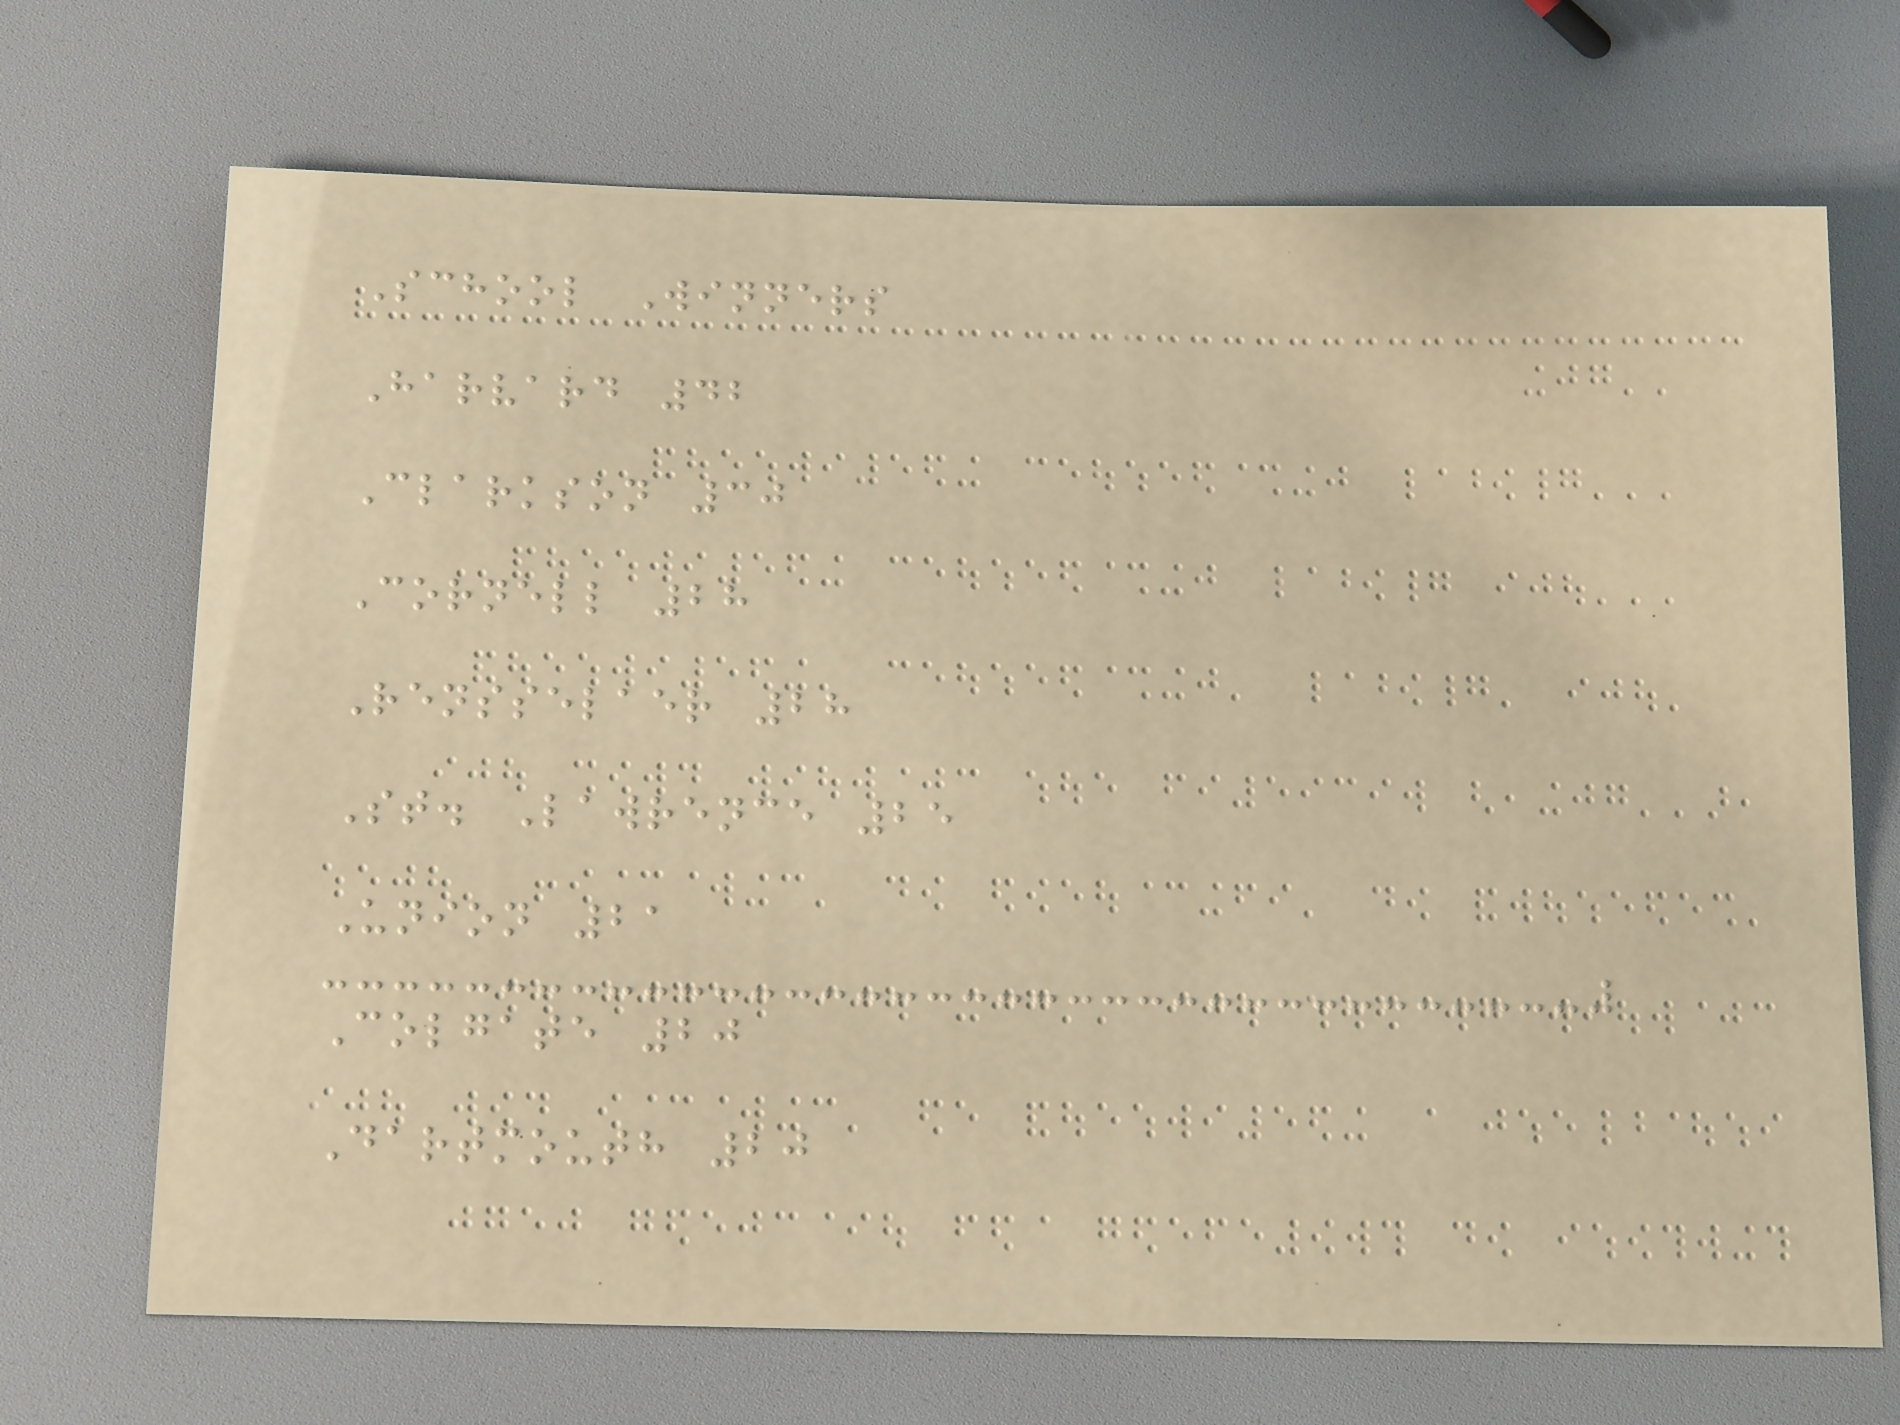School Winners
Harvard 42
Clarkson 30
Cornell 28
Rensselaer 28
St. Lawrence 25
Union 21
Colgate 20
Dartmouth 20
